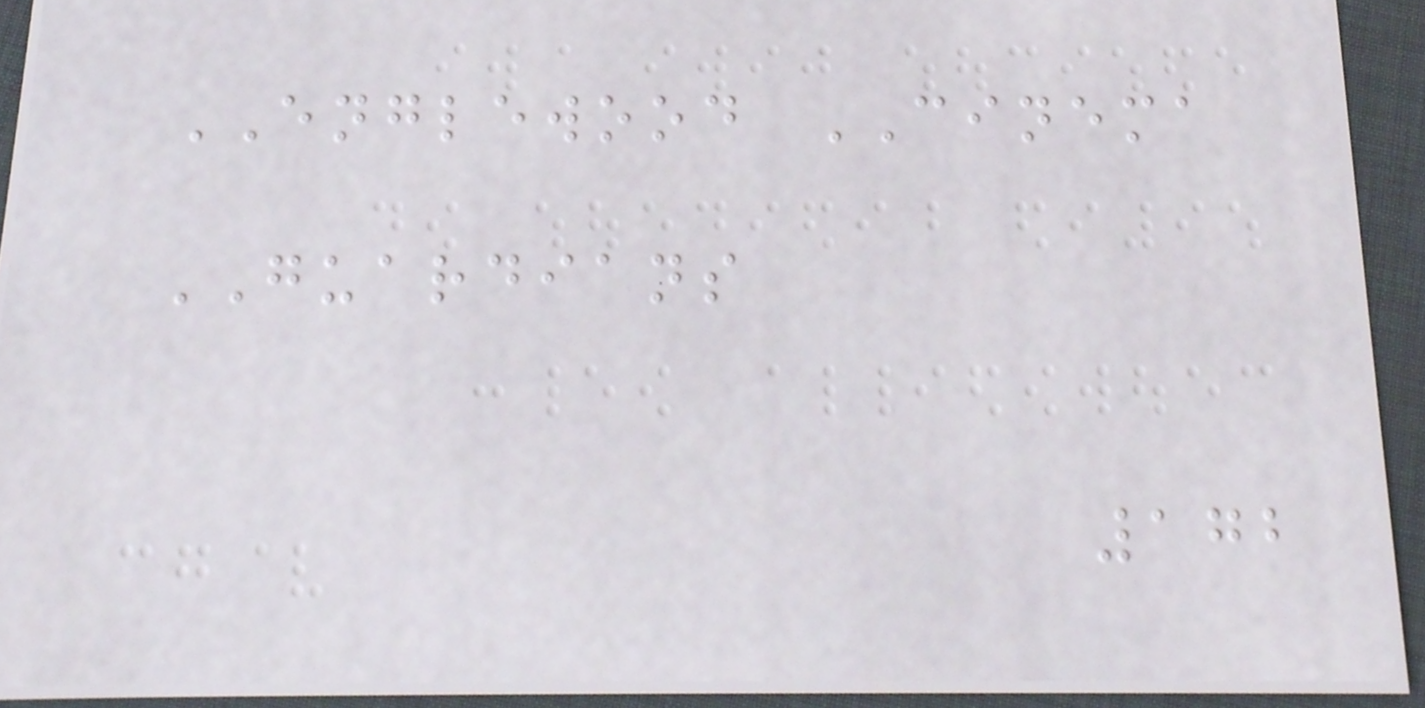ENGLEWOOD CINEMA
GUARDIANS
172
